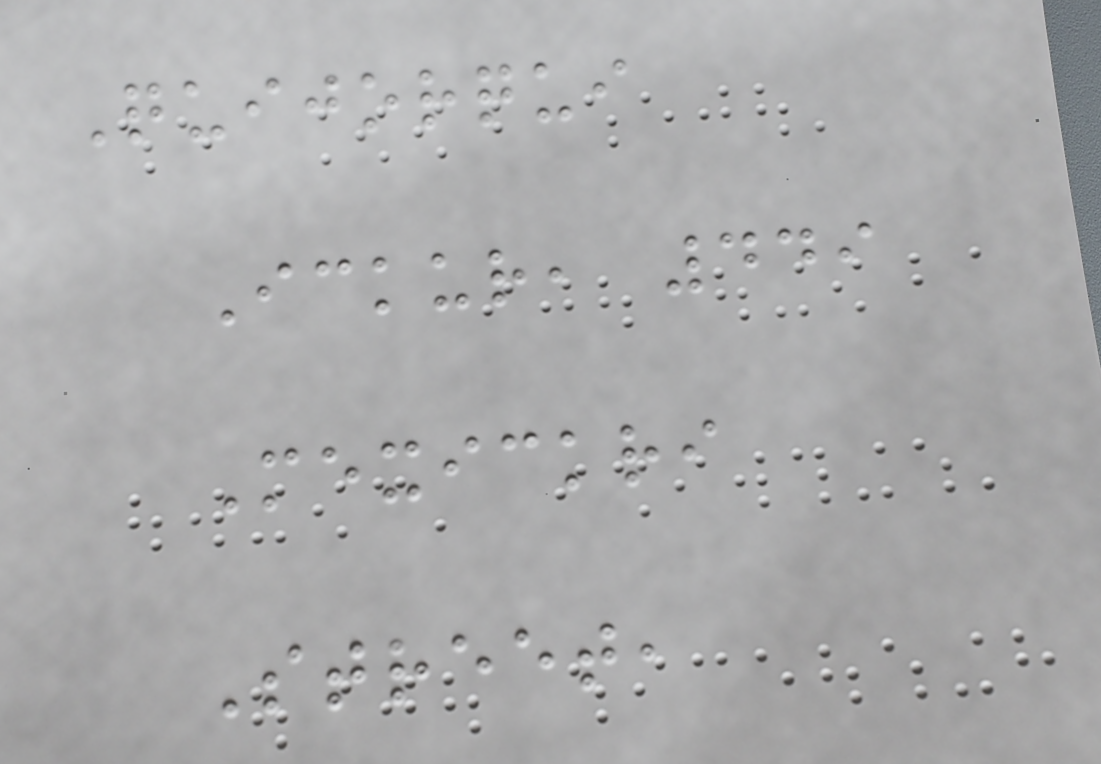Quijorqui
Ickur, 449
Mexickri
Street,
